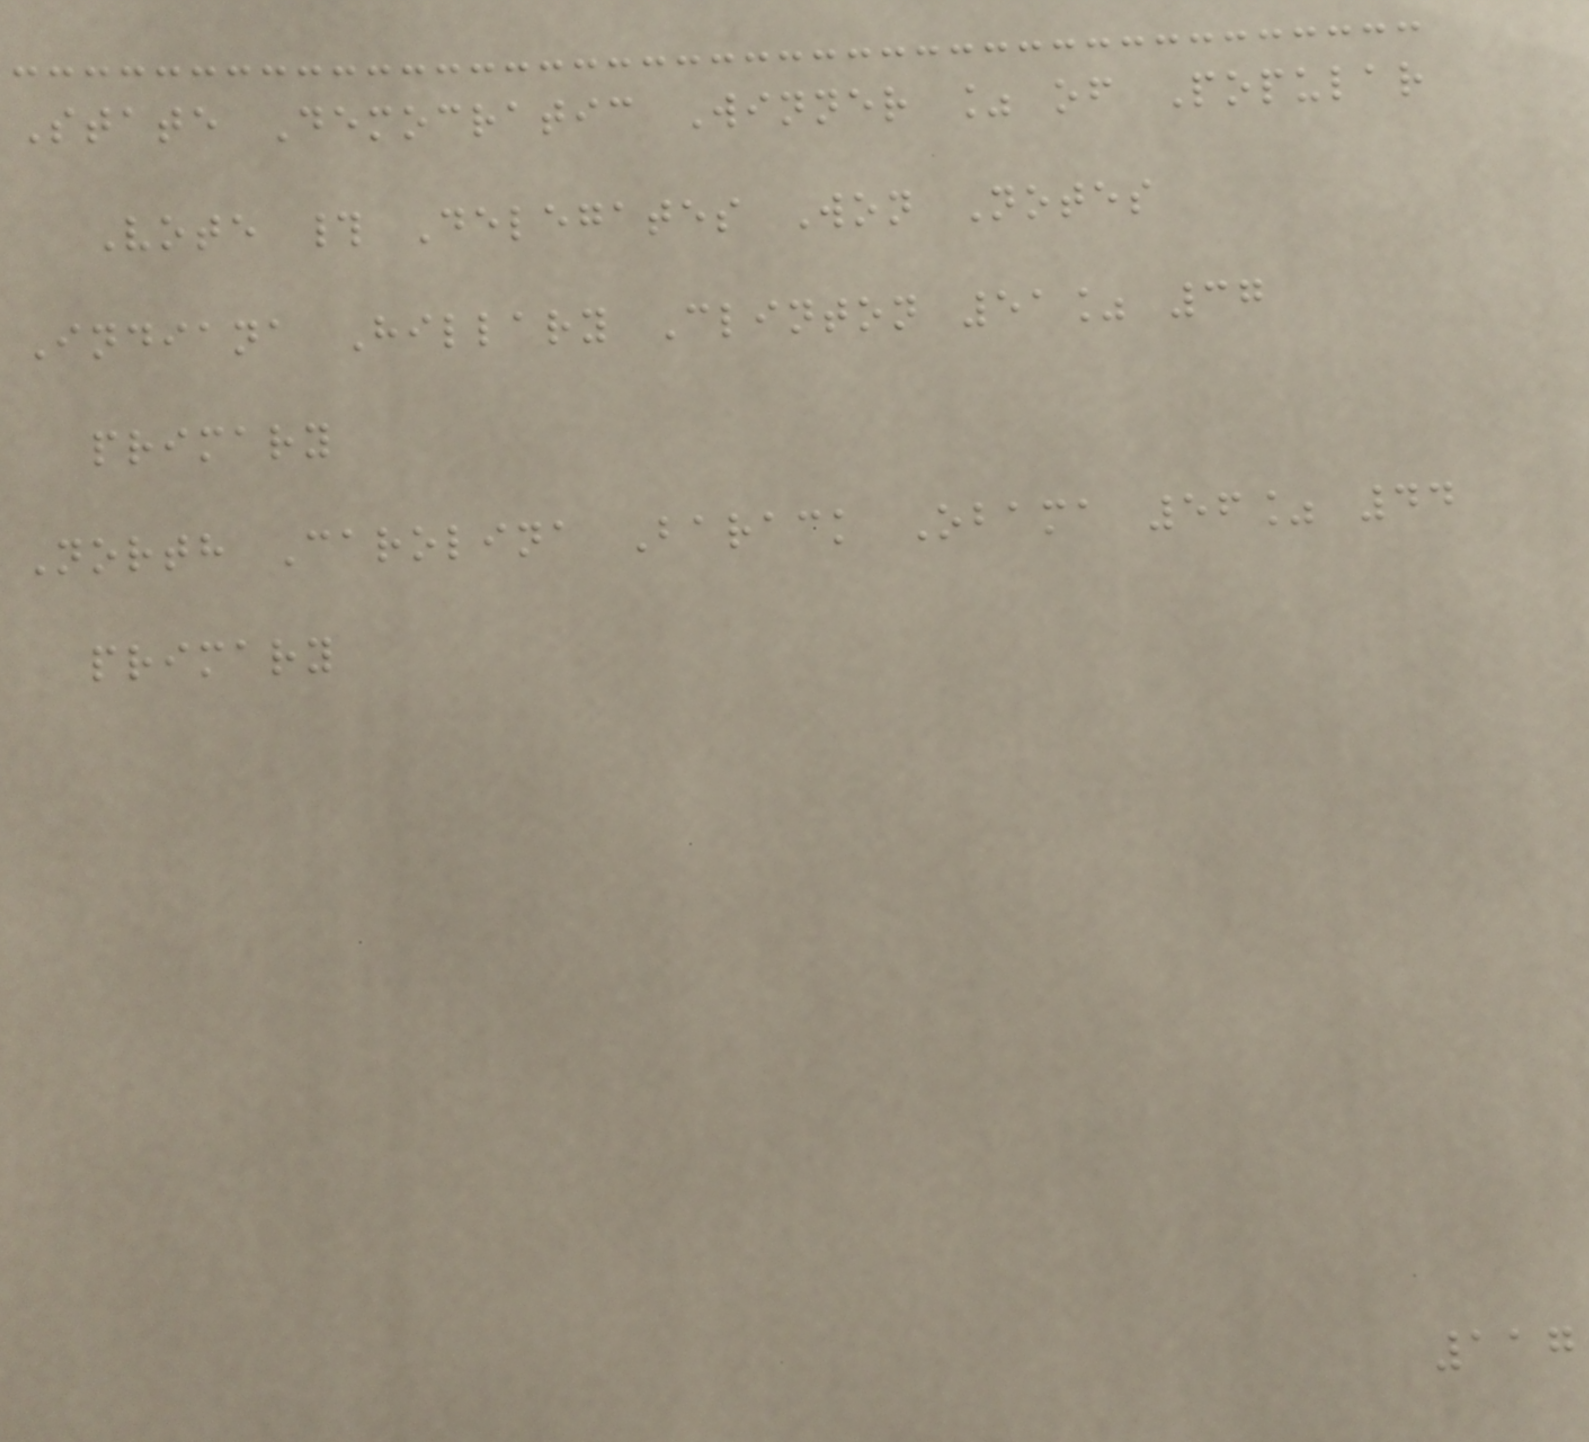State Democratic Winner % of Popular
Vote # Delegates Won Notes
Indiana Hillary Clinton 51% 37
primary
North Carolina Barack Obama 56% 44
primary
117
